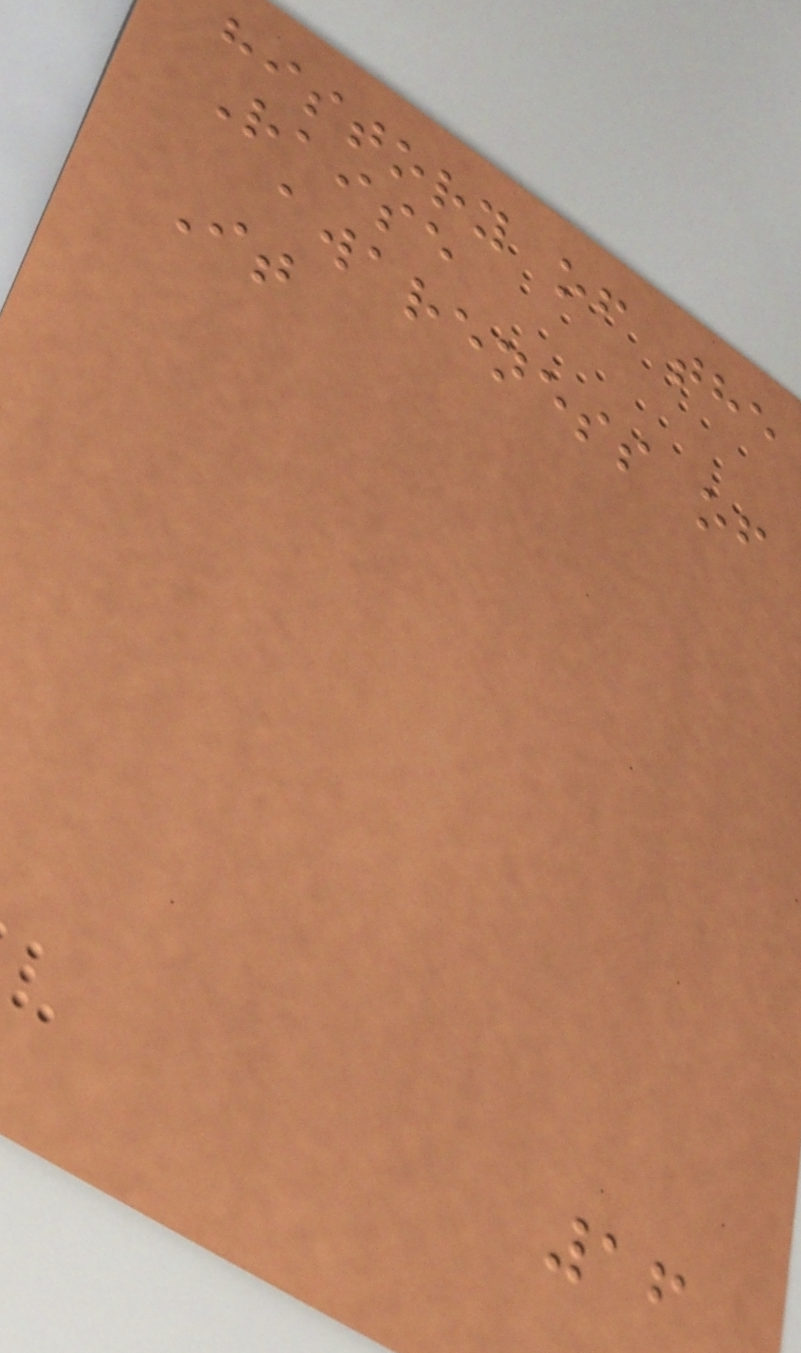history of the
Raise
awareness of
It
16
